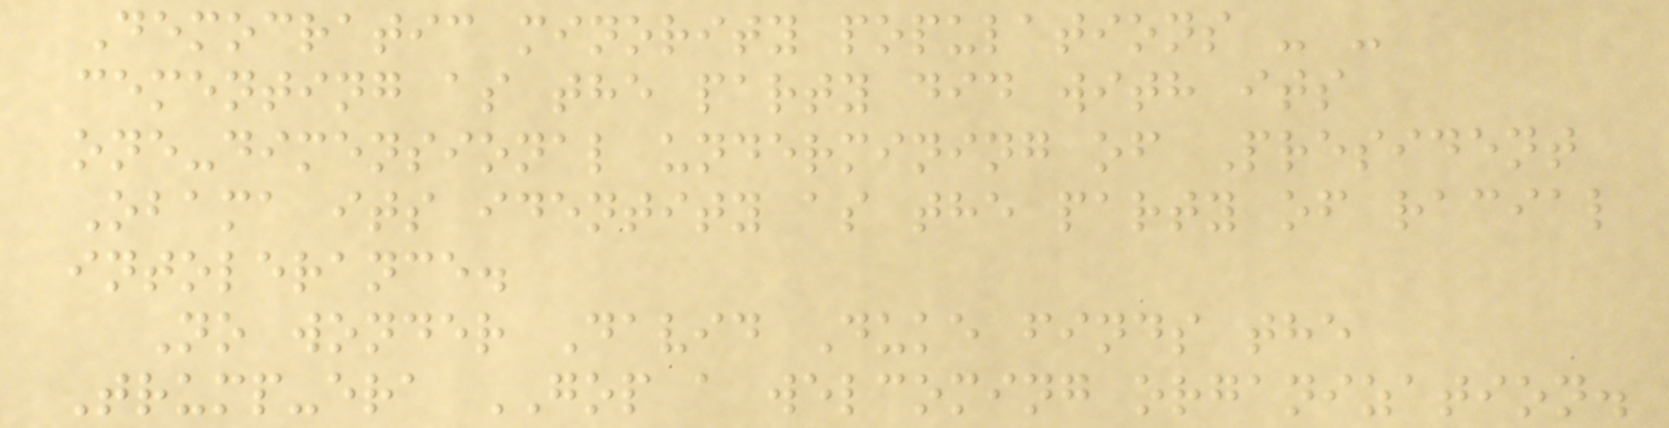Democratic minority populations - -
cementing as the party did with its
one-dimensional undermining of President
Obama its identity as the party of racial
intolerance.
No wonder David Duke finds the
Trump-era GOP a welcoming organization.
